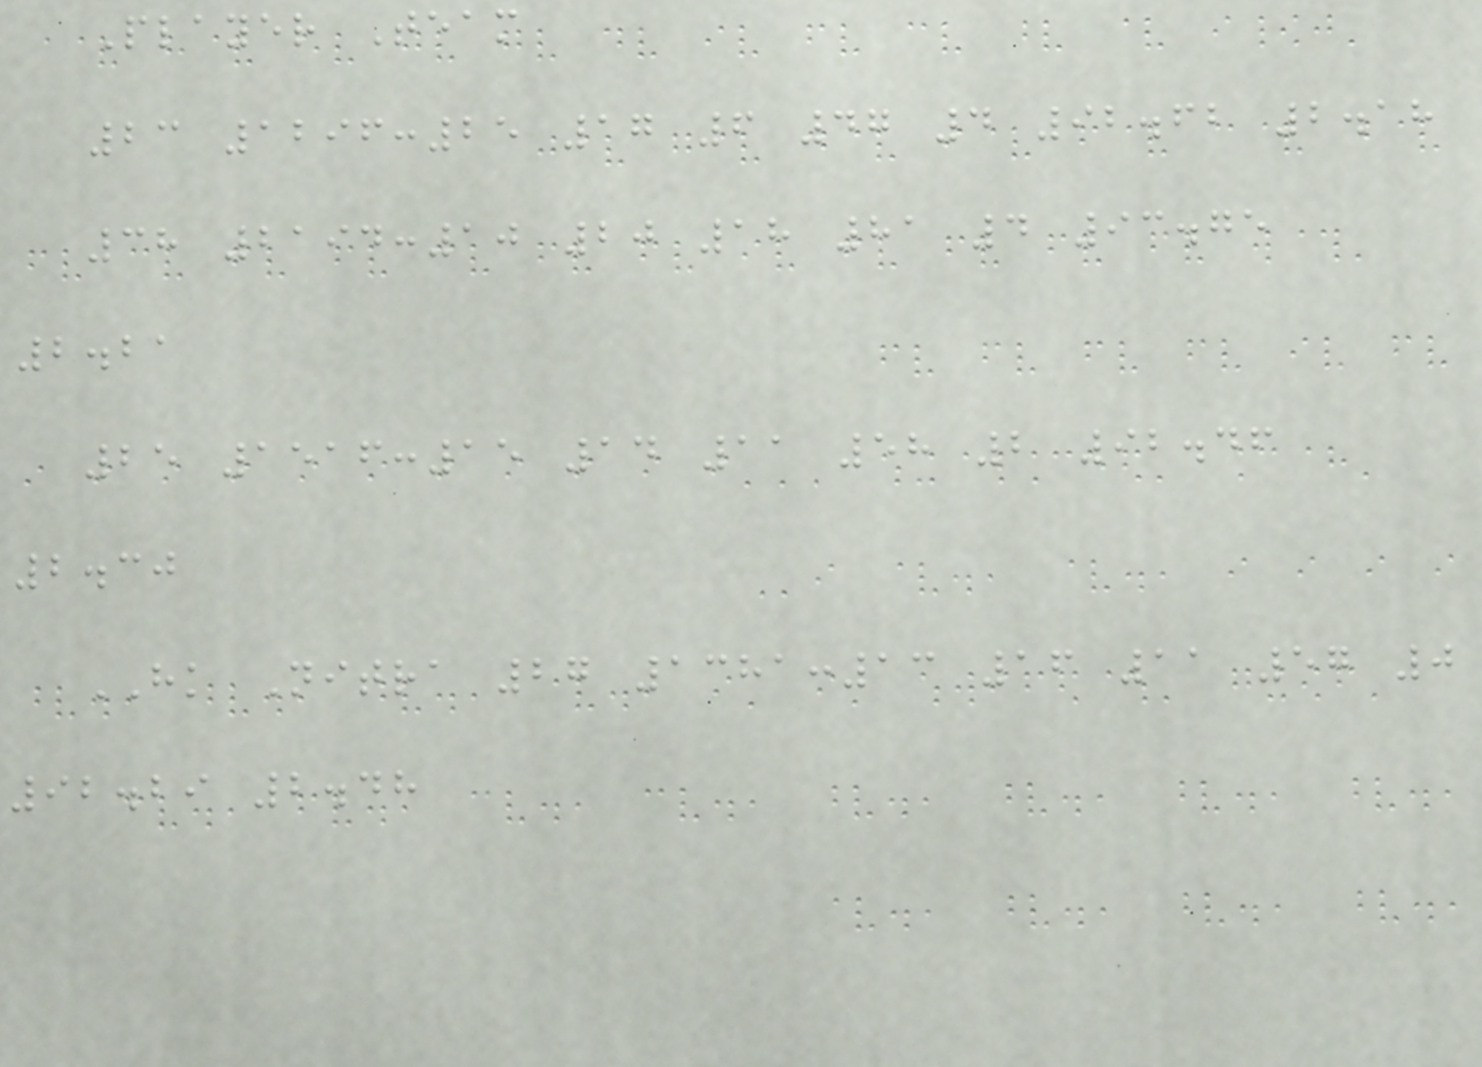Player Team
23 1296:25 17 6 47 4 92.62 2.18
38 2194:10 20 18 81 4 93.75
2.21
25 1516:15 14 11 58 2 92.46
2.30
HK Nitra 27 1381:13 16 11 57 0
92.29 2.48
